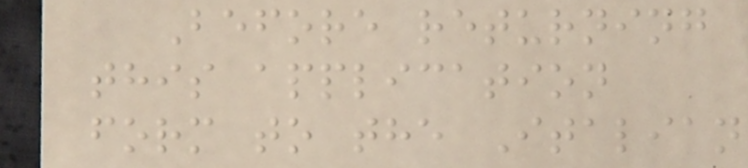Before returning
this application
form to the Italian
